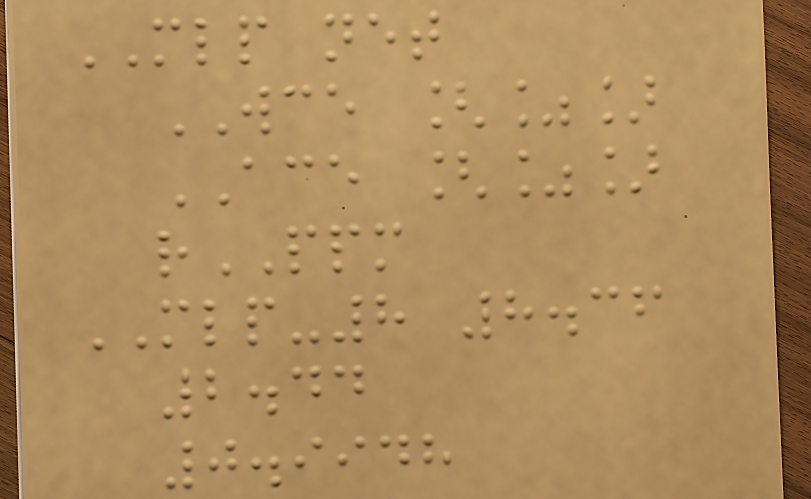MLP net
WCE [%]
ACE [%]
rPPM
MLP-8 8.36
2.44
0.9948
